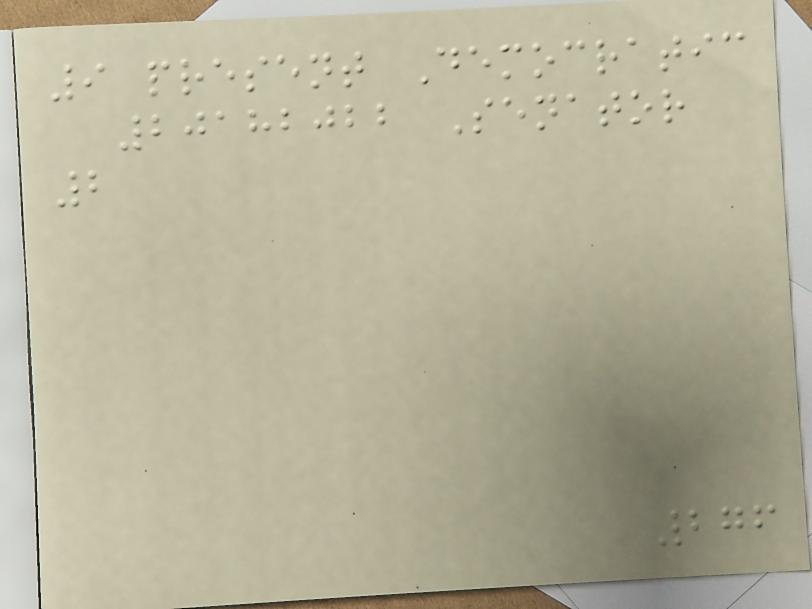9 present Democratic
20182022 Senator
2
276
